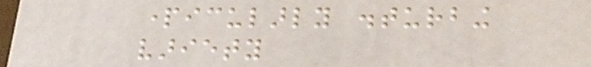particularly disturbing
variety
